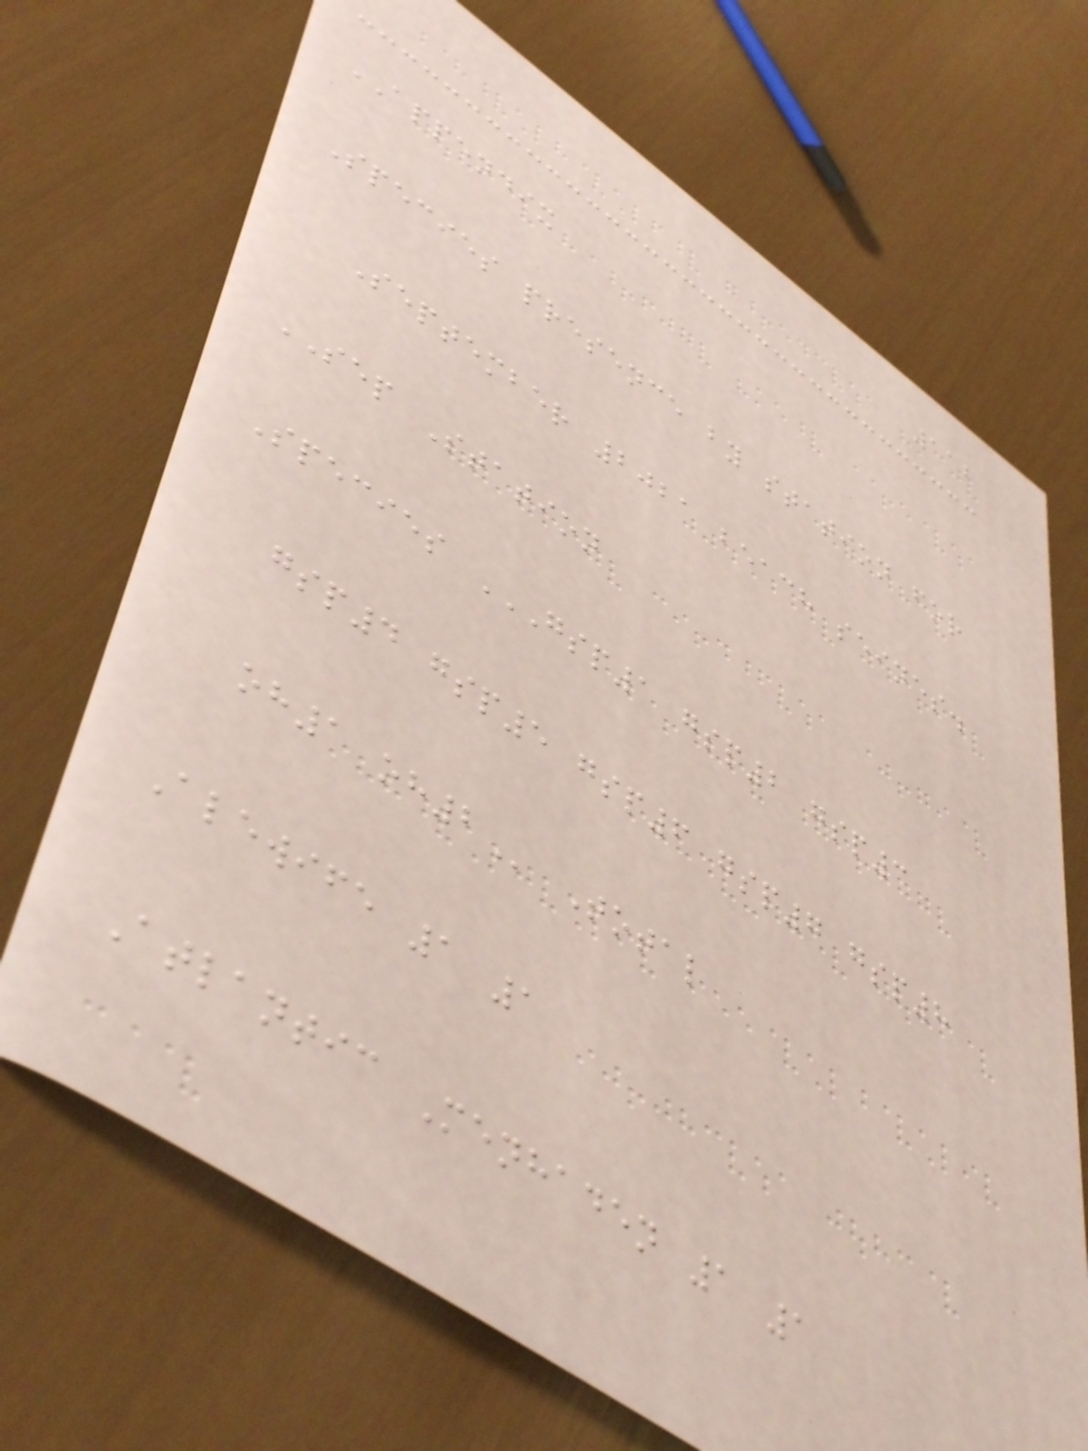112
APPENDIX
Species presence by station for
September 2021 beach seines.
SEP Station
Species GSP1 GSP2 GSP3
GSP4 GSP5 GSP6 GSP7 GSP8
OH1 OH2 Total
Alewife 1 1
Atlantic Menhaden 1 1
